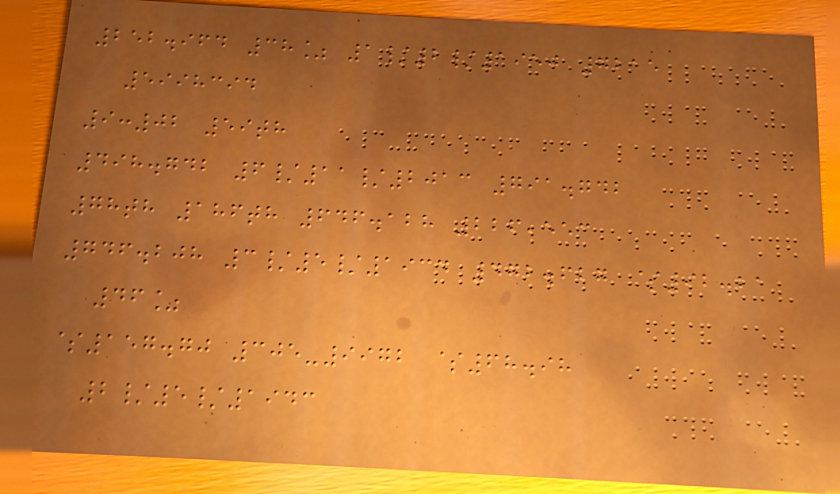252.964 38% 1/2/1950 7215
5998394
9:02 59th
498.742 6/11/2013 791.742
78th 186th 646.128 226,553
746.208 3/5/1934 472.627 $92.21
46%
$157.70 305-9972 $68.98
2/5/1943
